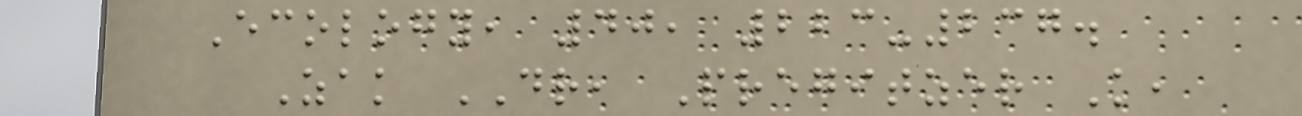Ecology, 40, 223-237.
Zak DR, Pregitzer K,
